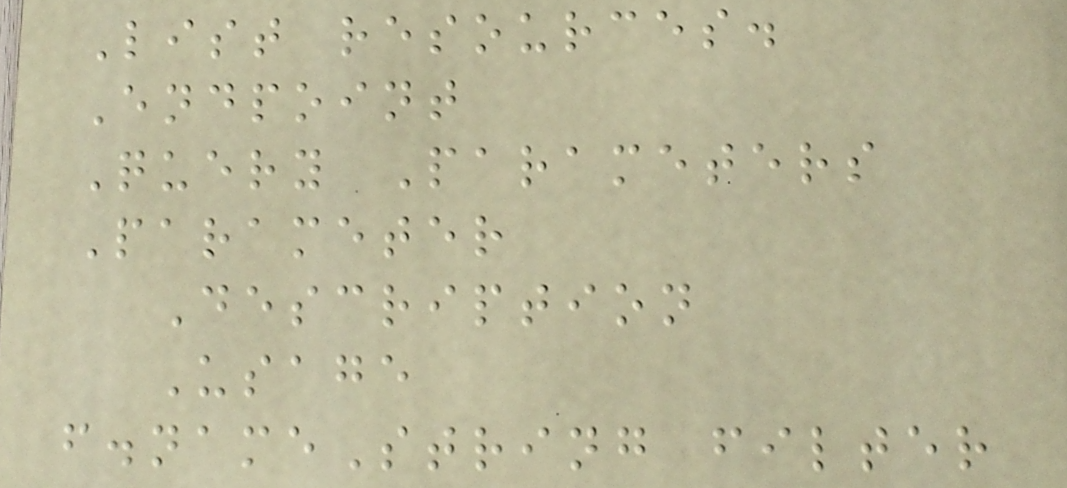List resources.
Endpoint
Query Parameters
Parameter
Description
Usage
f.nameString filter
